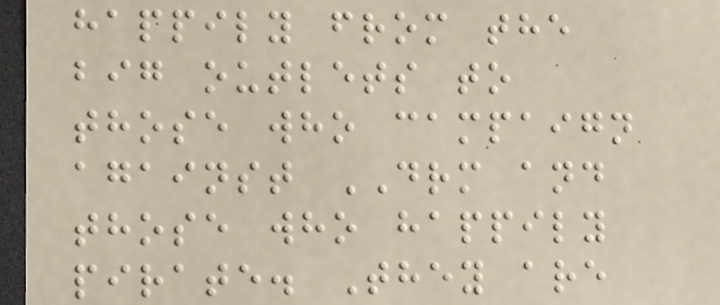happily from the
big outlets to
those who campaign
against DRM and
those who happily
pirate. They are
